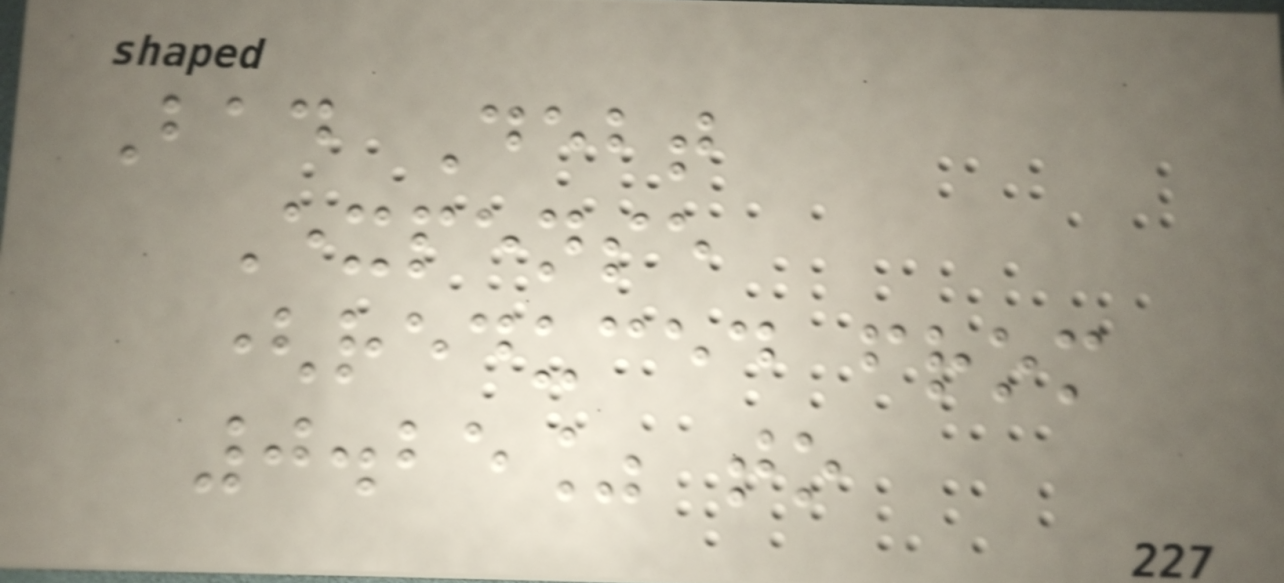Bad Debt
Expense
(reduced from
0.25% to
